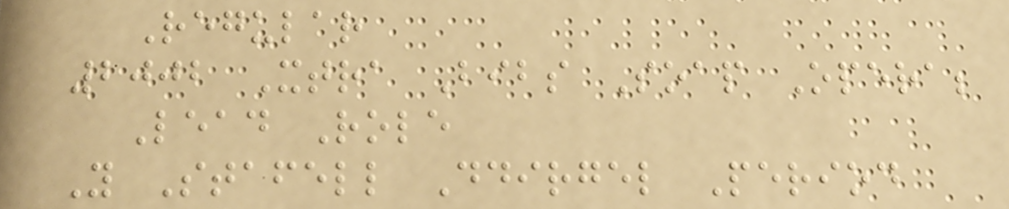Regular
2002 Xtra Bibs Soap Opera;
Lead Role
Y Stafell Ddirgel Period
